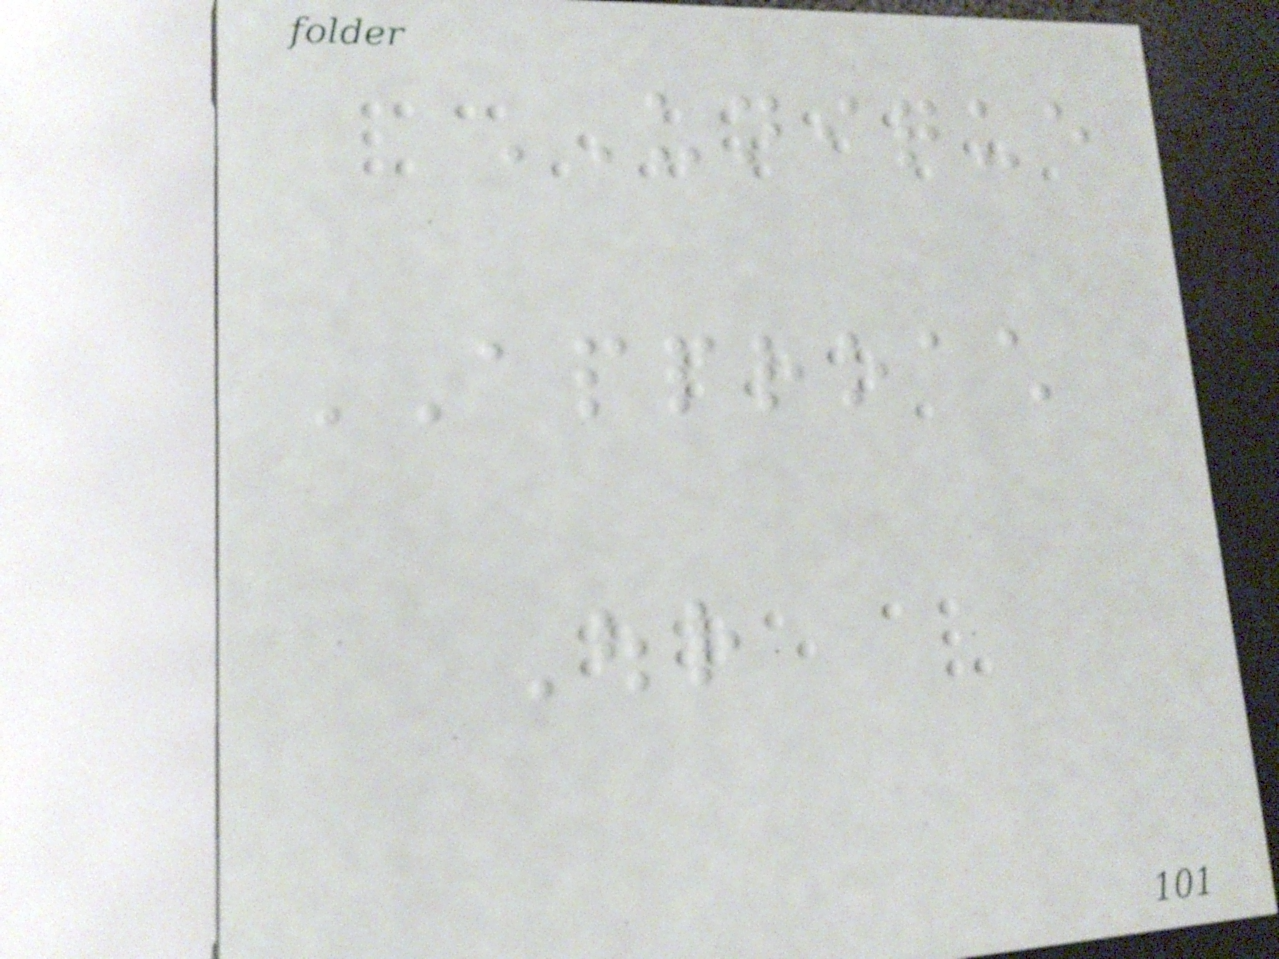UNIQUE
APPROACH
Our
